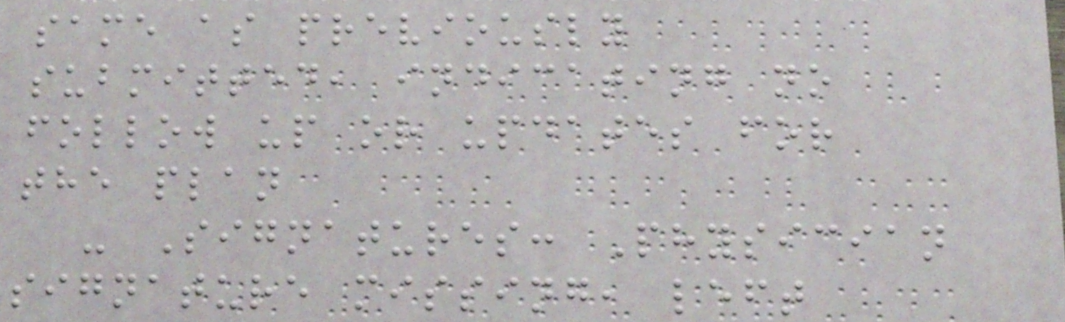same as previously
submitted, indicating no
follow up or updates for
the plan
- Signatures: Physician
signature missing, left
